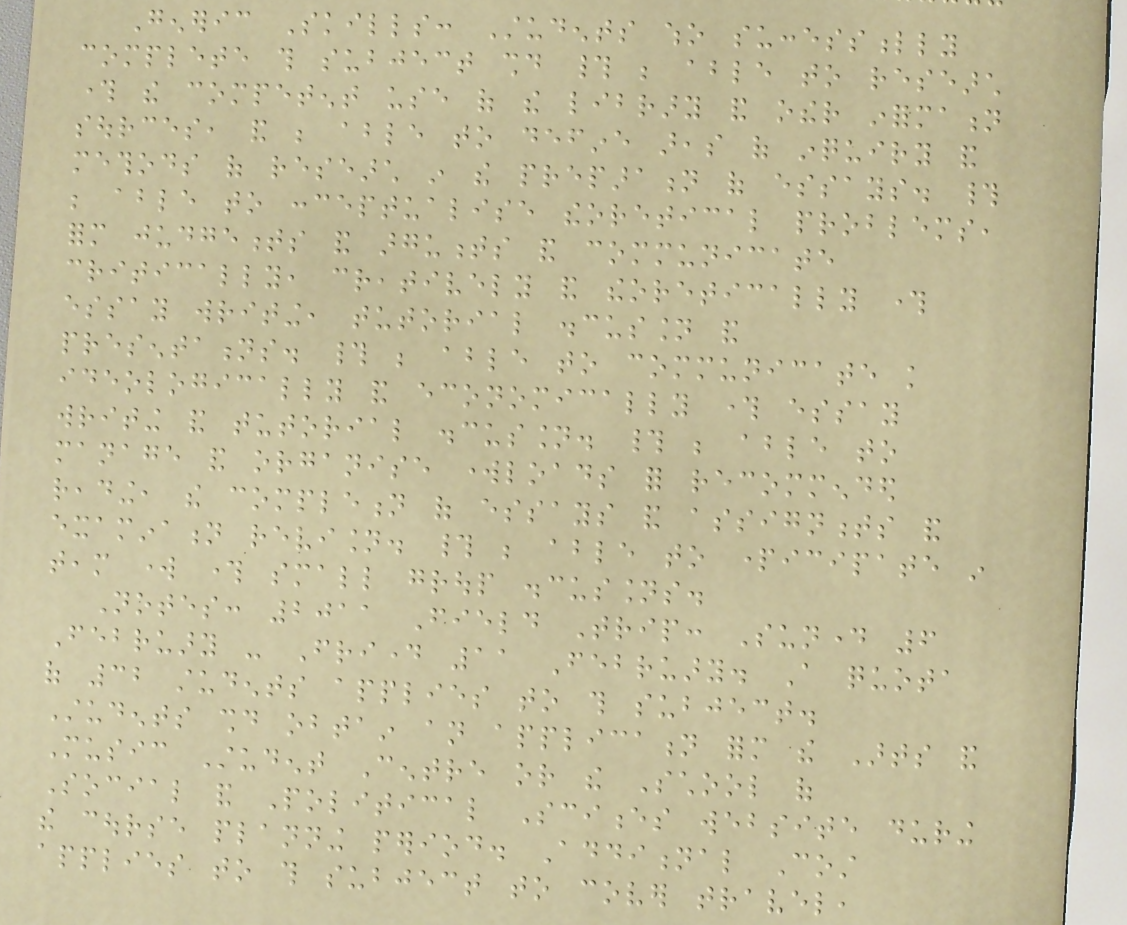Generic Skills: Students who successfully
complete this subject should # be able to research
through the competent use of the library and other information
sources, and be able to define areas of inquiry and
methods of research in the preparation of essays. #
be able to conceptualise theoretical problems,
form judgements and arguments and communicate
critically, creatively and theoretically through
essay writing, tutorial discussion and
presentations. # be able to communicate knowledge
ideologically and economically through essay
writing and tutorial discussion. # be able to
manage and organise workloads for recommended
reading, the completion of essays and assignments and
examination revision. # be able to participate in
team work through small group discussions.
Notes: 2011 Field Trip: Sunday 6
February - Friday 11 February. A quota
of 32 students applies to this subject.
Students should obtain an application form the Arts and
Music Student Centre or the School of
Social and Political Sciences website during
the course planning period. Additional Cost
applies to this subject to cover travel,
